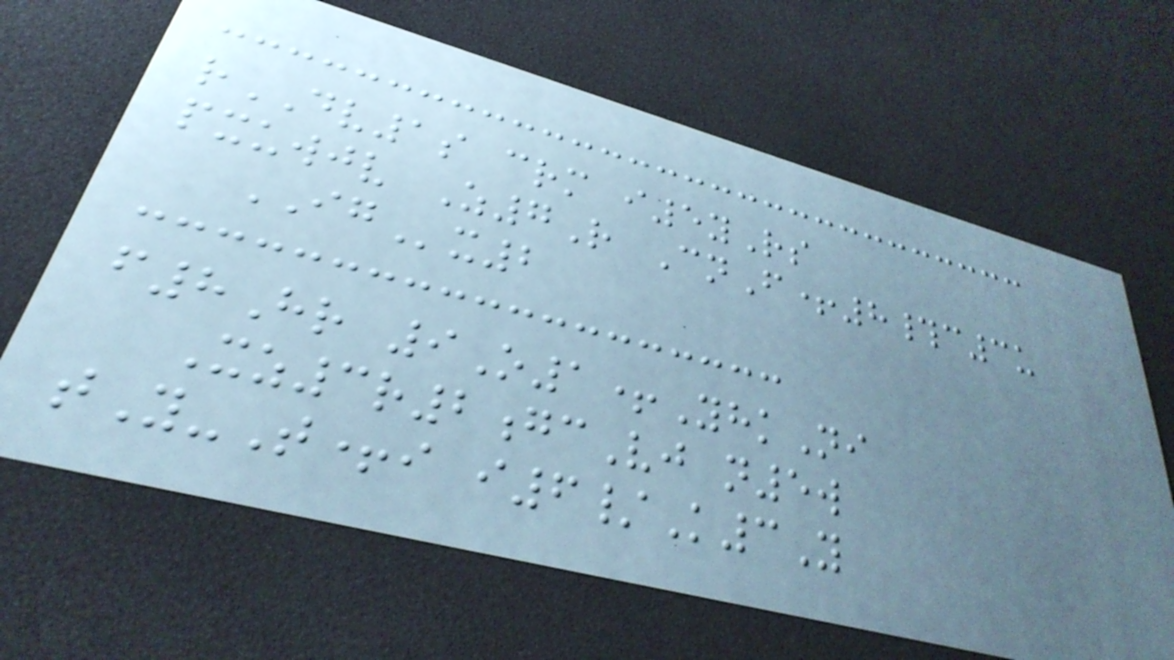rDV1s crm i5yRs
pxuwjv Z7R CnF+8#c3u
IGx2
f8Hr 9O1+YhkNi
Xz3r2gcVj n5w
tY-T+i i6/K3Y
